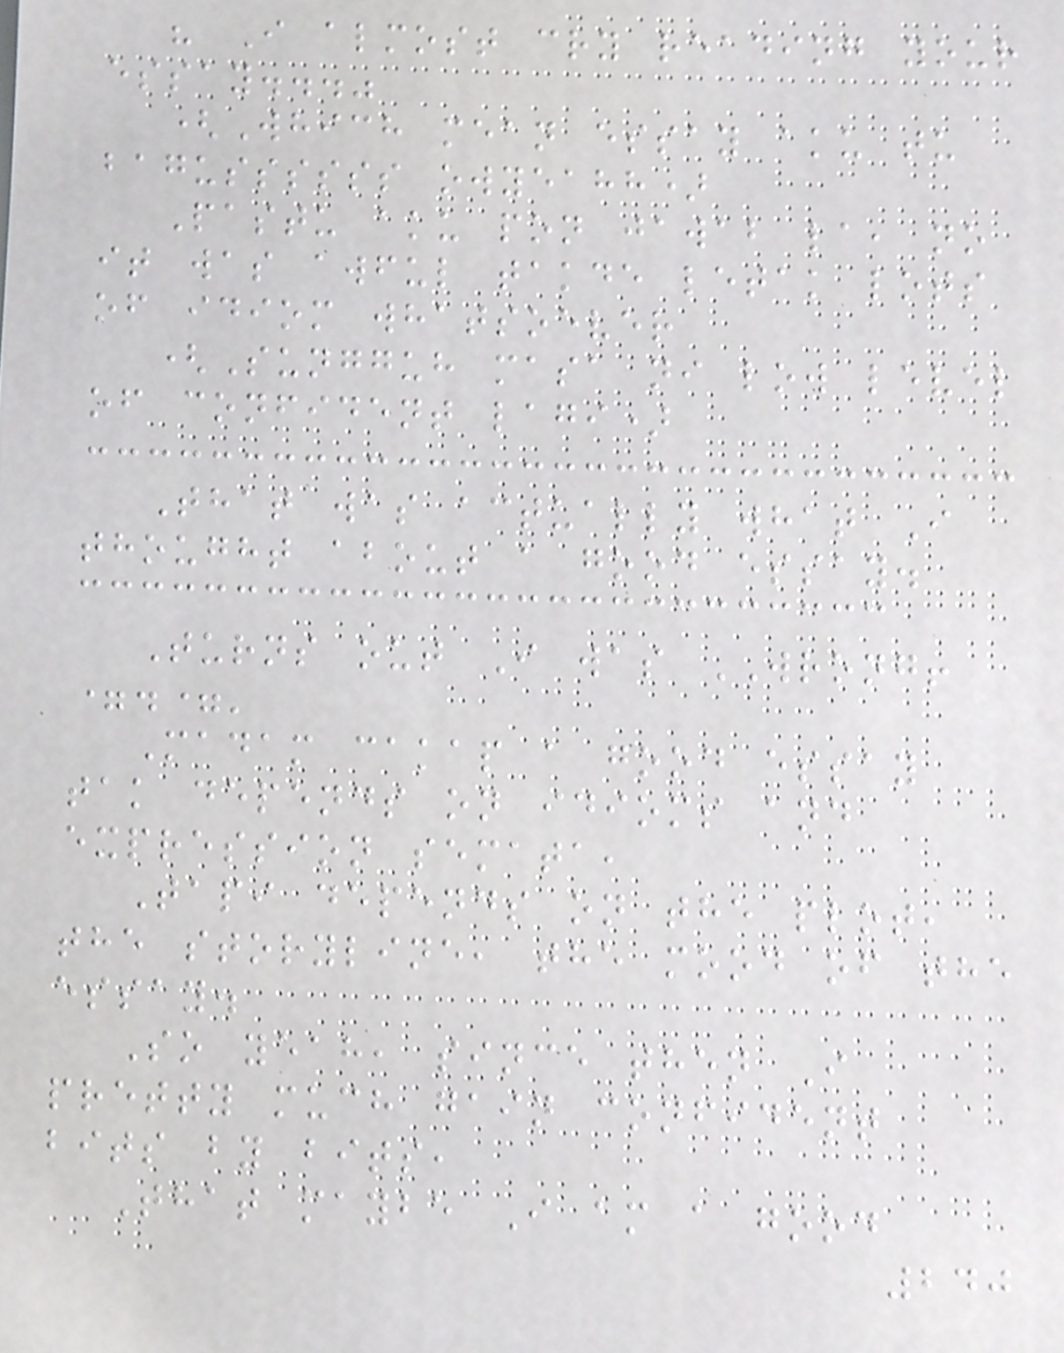" I almost cry reading your
essay..."
(Which mean essay aku tu
bagussssss owyeahh)
Pastu aku pon jawab la, no
it was awful takde letak lots
of idiom whatsoever
(Sungguh masa ni low level
of confident lagi)
That was actually what I
thought about a good essay.
Turns out I was WRONG!
=.='
Madam cakap a good essay
tak depends on idioms and
expression semata,
Tapi depends on the plot,
the storyline, the mood of the
essay.
So yeah, since then I
pretty much gain confident
bits by bits,
That maybe I am a good
240
